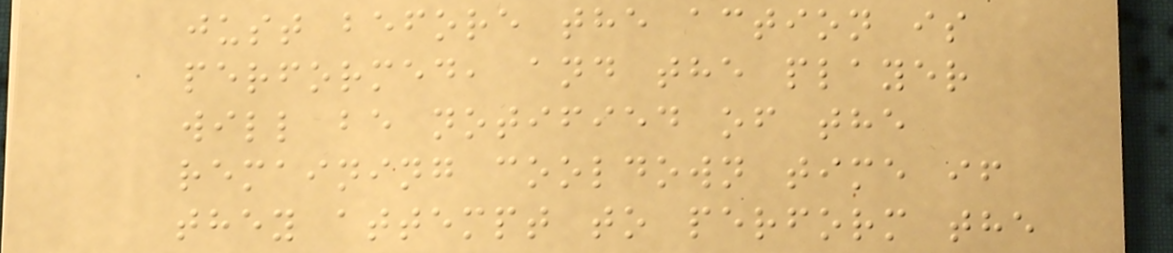just before the action is
performed, and the player
will be notified of the
remaining cooldown time if
they attempt to perform the
